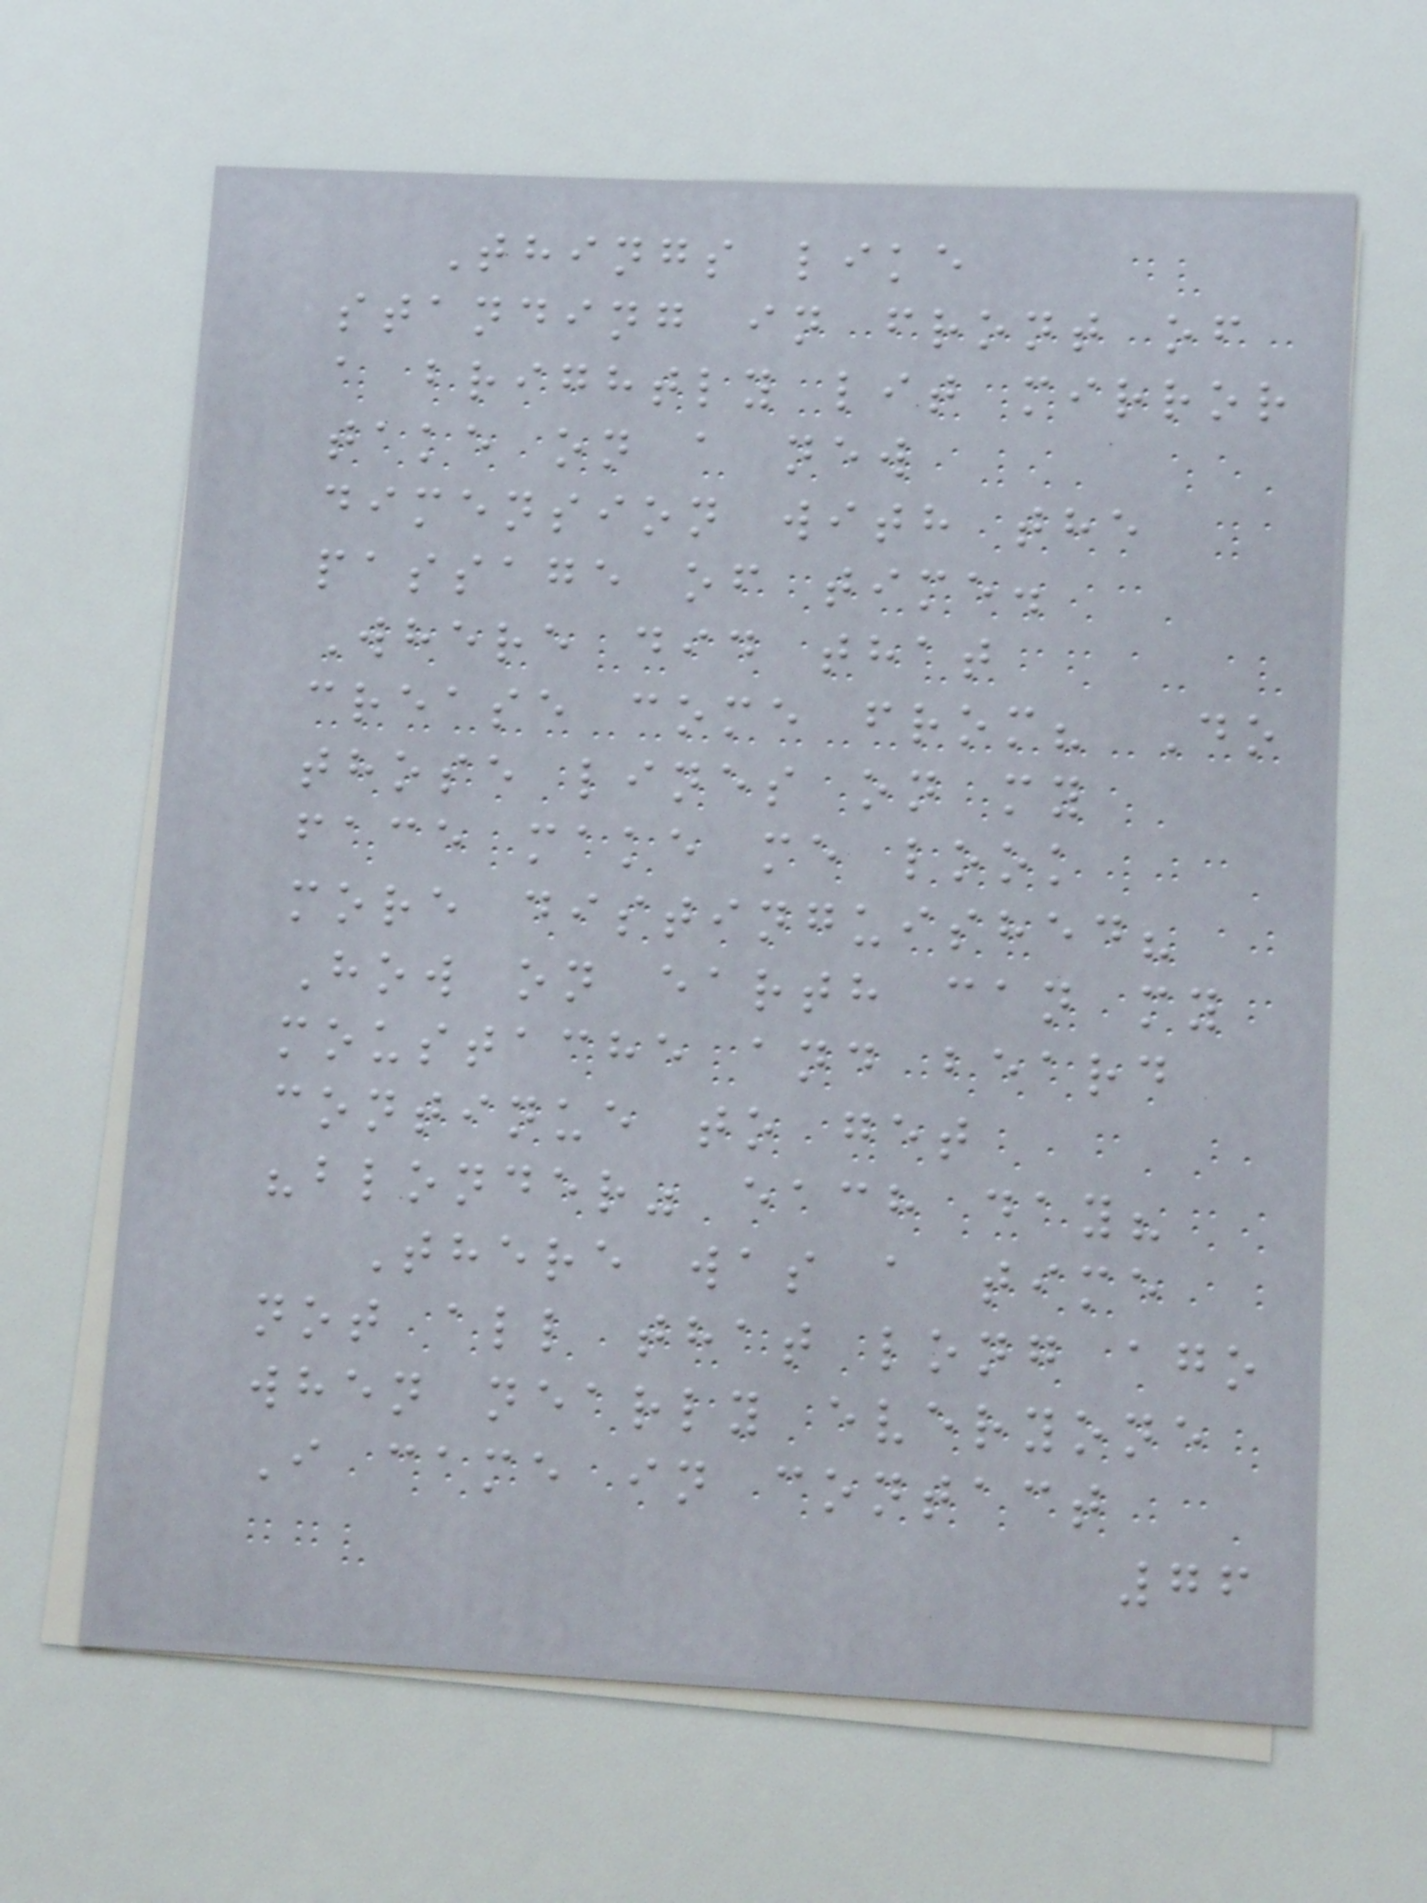Things like
standing in front of
a brightly lit mirror
take on a new
dimension with the
passage of time.
Where did that
crease come from? Do
those lines on my
face make me look
more distinguished?
How on earth can my
moustache and beard
continue to get
"blonder" each day?
There was a time
not all that long ago
when nearly everyone
I came in contact
76
